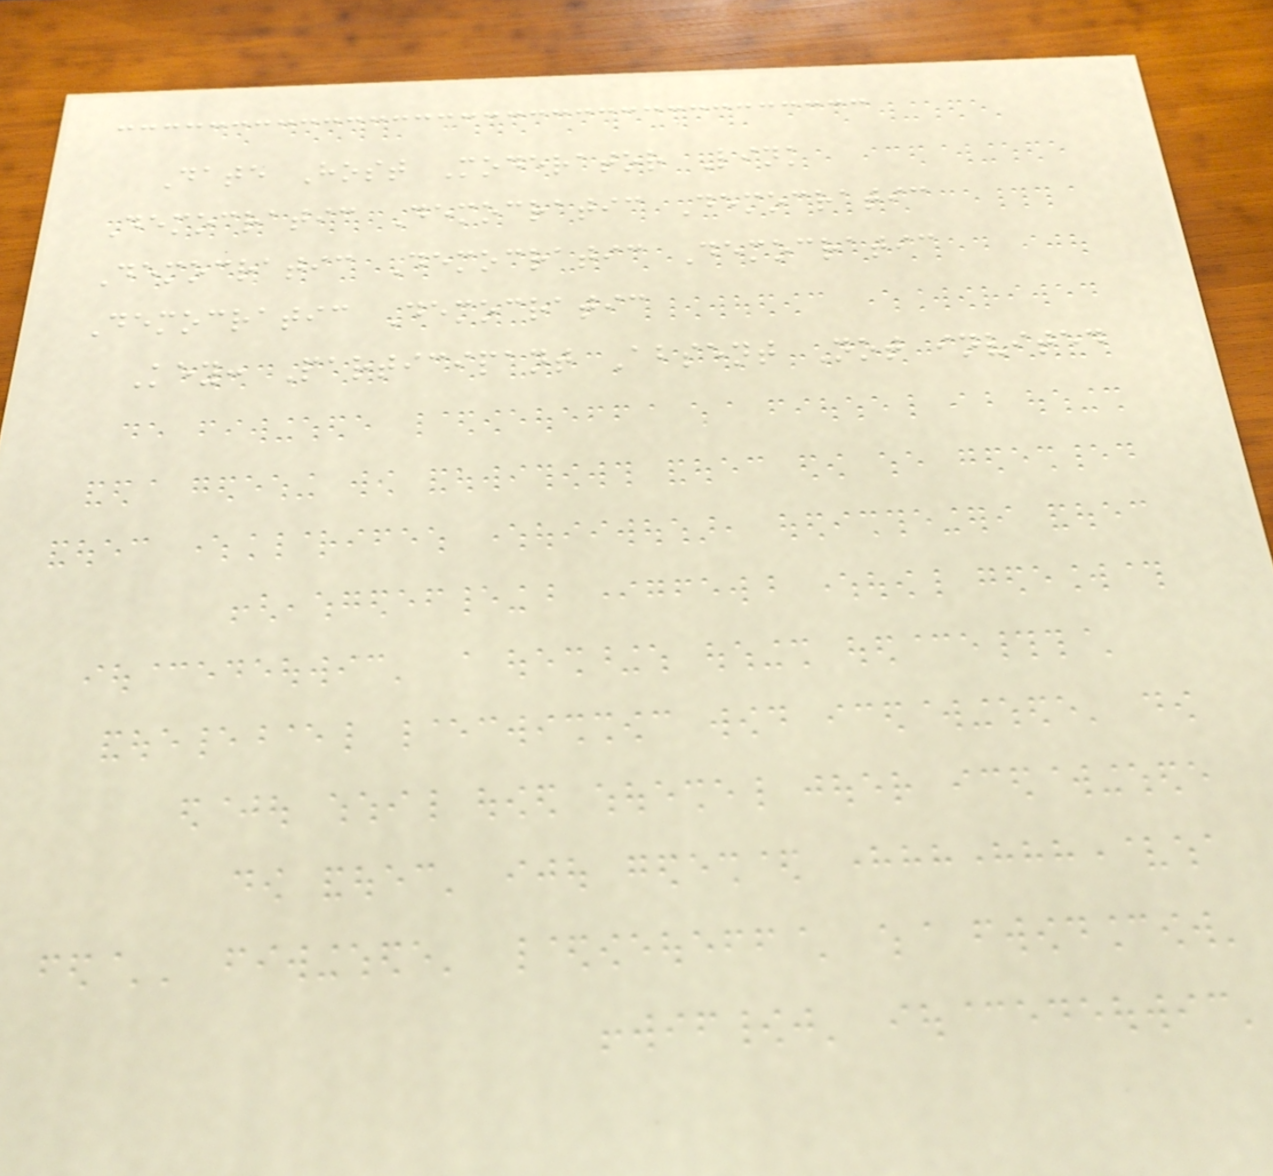Date Host Moderator Link
Democratic Democratic Democratic
Democratic Democratic Democratic
Democratic Democratic
Key: Participant Absent Not invited
